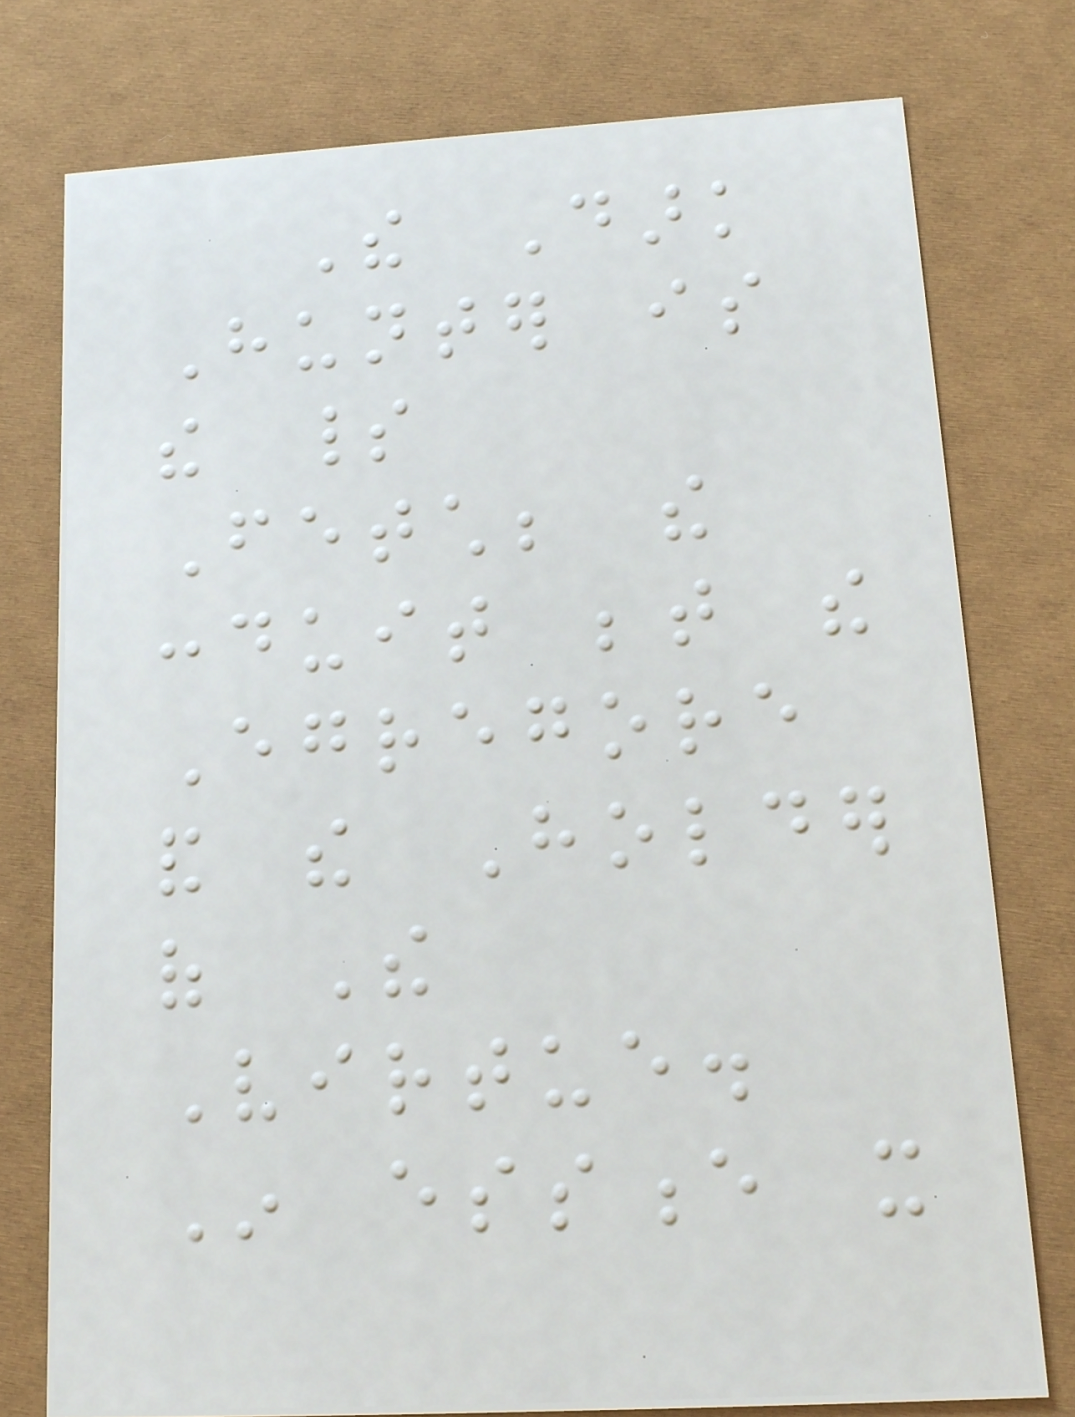The Dark
Hunter is
the spirit
Fetch; the
conduit between the
Egregore
and the Holder
of The
Virtue.
In essence it
